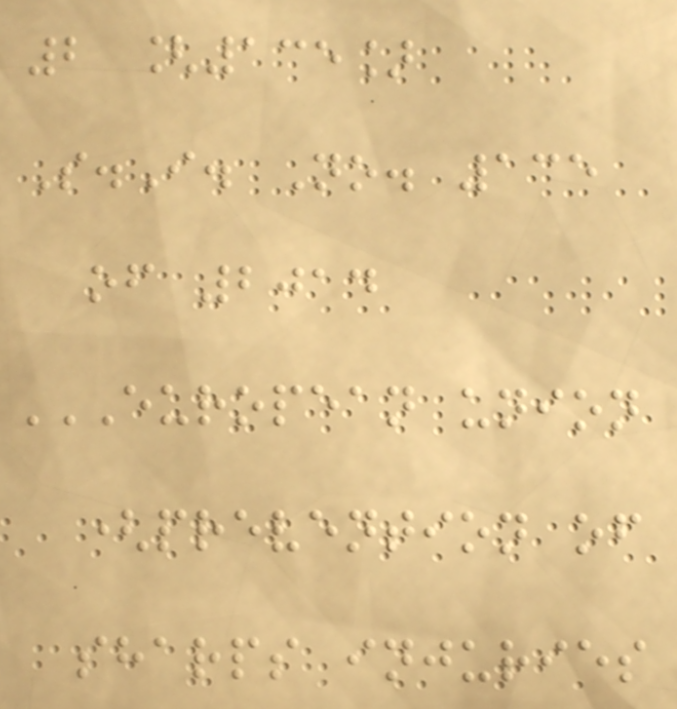2 [135]
S.I. No. 135
of 2014
EUROPEAN UNION
(PREVENTION OF
SHARPS INJURIES
